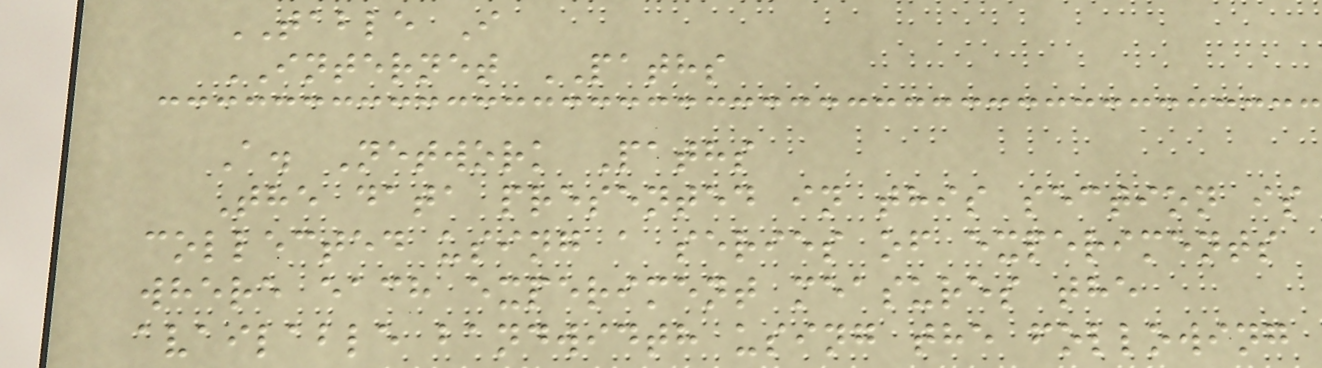TABLE I
INTERNET PATHS
A. Network Paths
The data presented in this section is
collected using a series of experiments
where each experiment measures the
available bandwidth using the following
